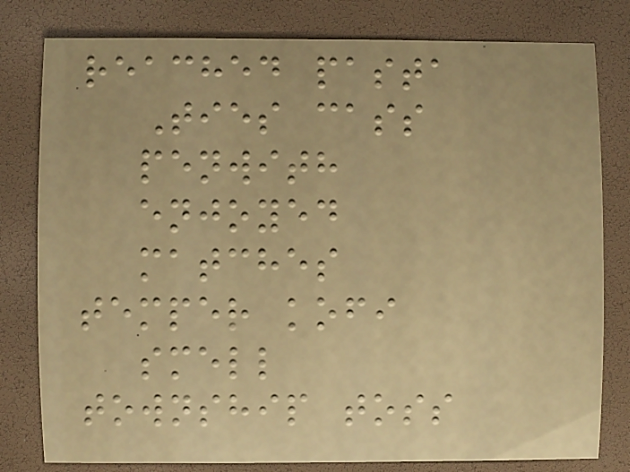reached pasta
Ties cass
penwith
enjoyed
matches
temper kofi
smell
township toss
